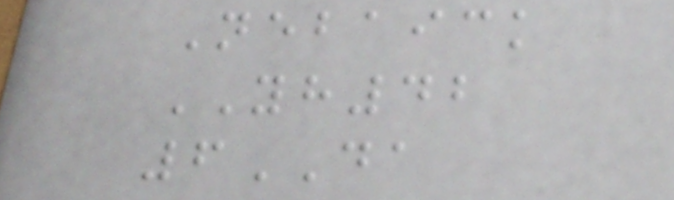Nebaick
YH42
6DA
